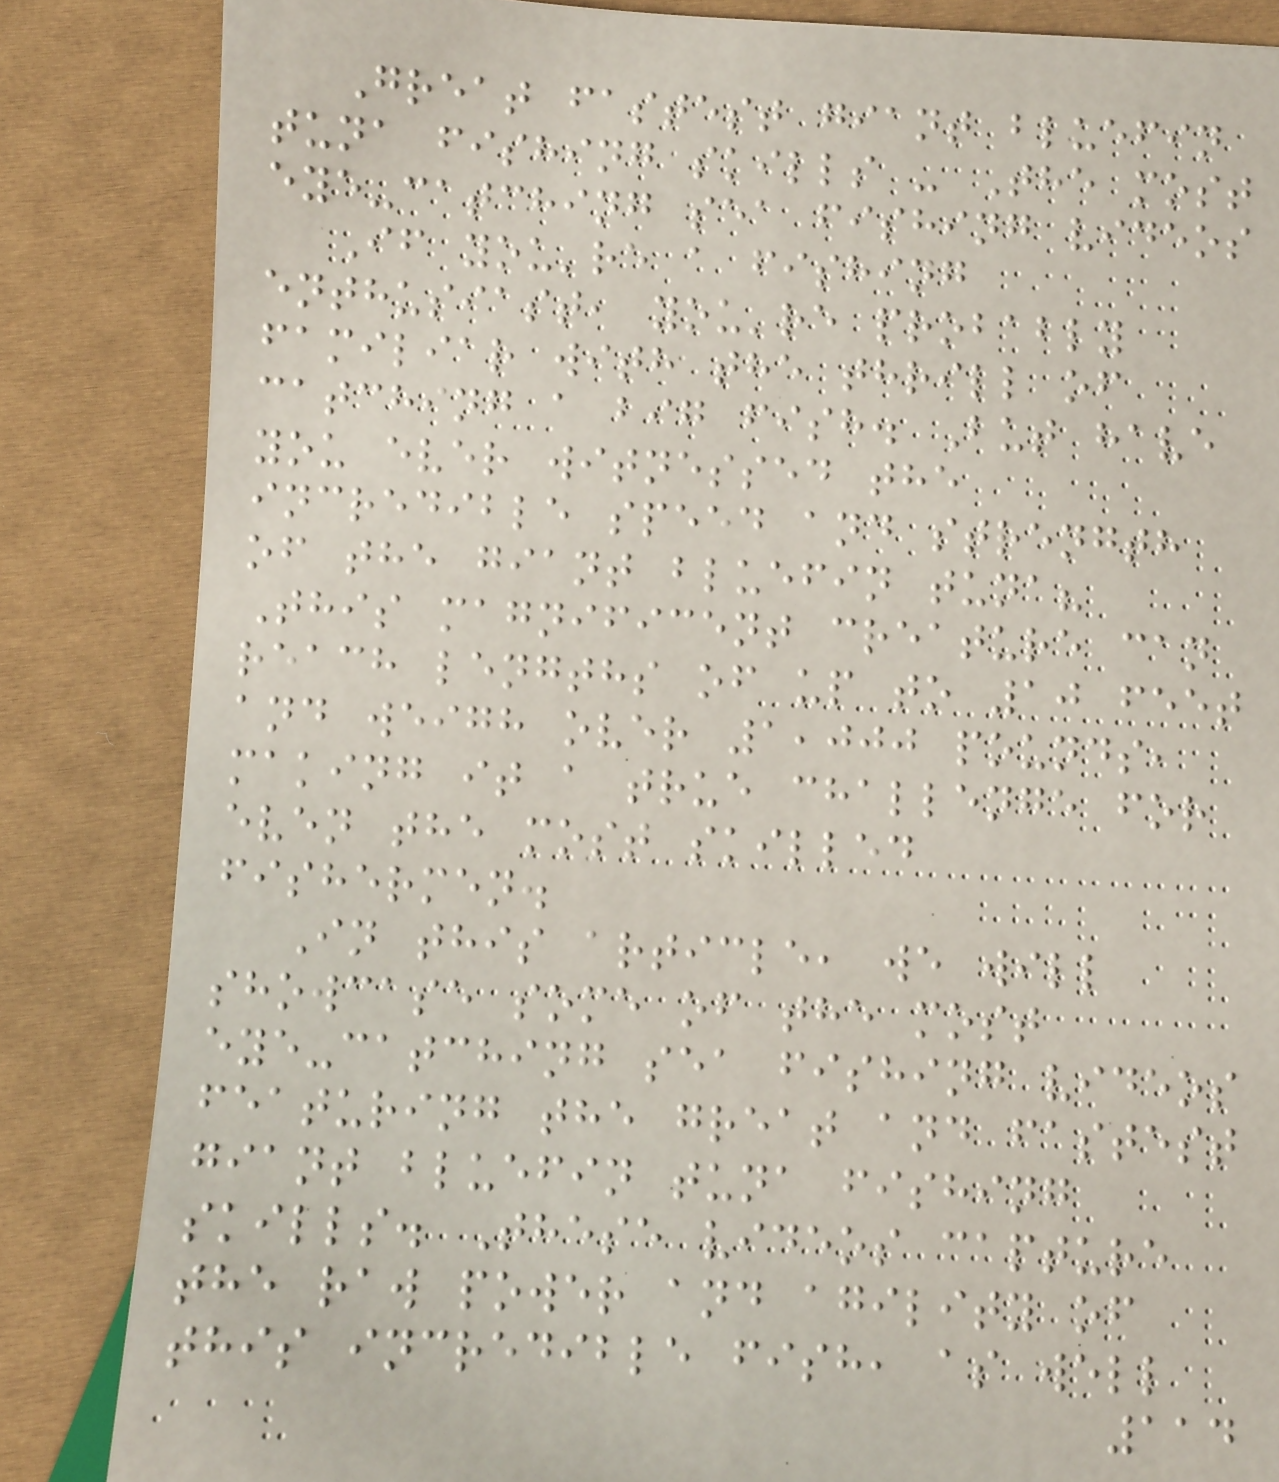Great fastest giant bluefin
tuna fishing skills - The most
eye-catching sea fishing videos
If you're a fishing
enthusiast, you're probably
familiar with the thrill of
catching a big fish. But have
you ever witnessed the
incredible speed and strength
of the giant bluefin tuna?
This magnificent creature can
reach lengths of up to 10 feet
and weigh over 1,000 pounds,
making it a true challenge for
even the most skilled
fishermen.
In this article, we will
showcase some of the most
eye-catching sea fishing videos
featuring the great and fastest
giant bluefin tuna fishing
skills. These videos capture
the raw power and agility of
this incredible fish, as well
114
